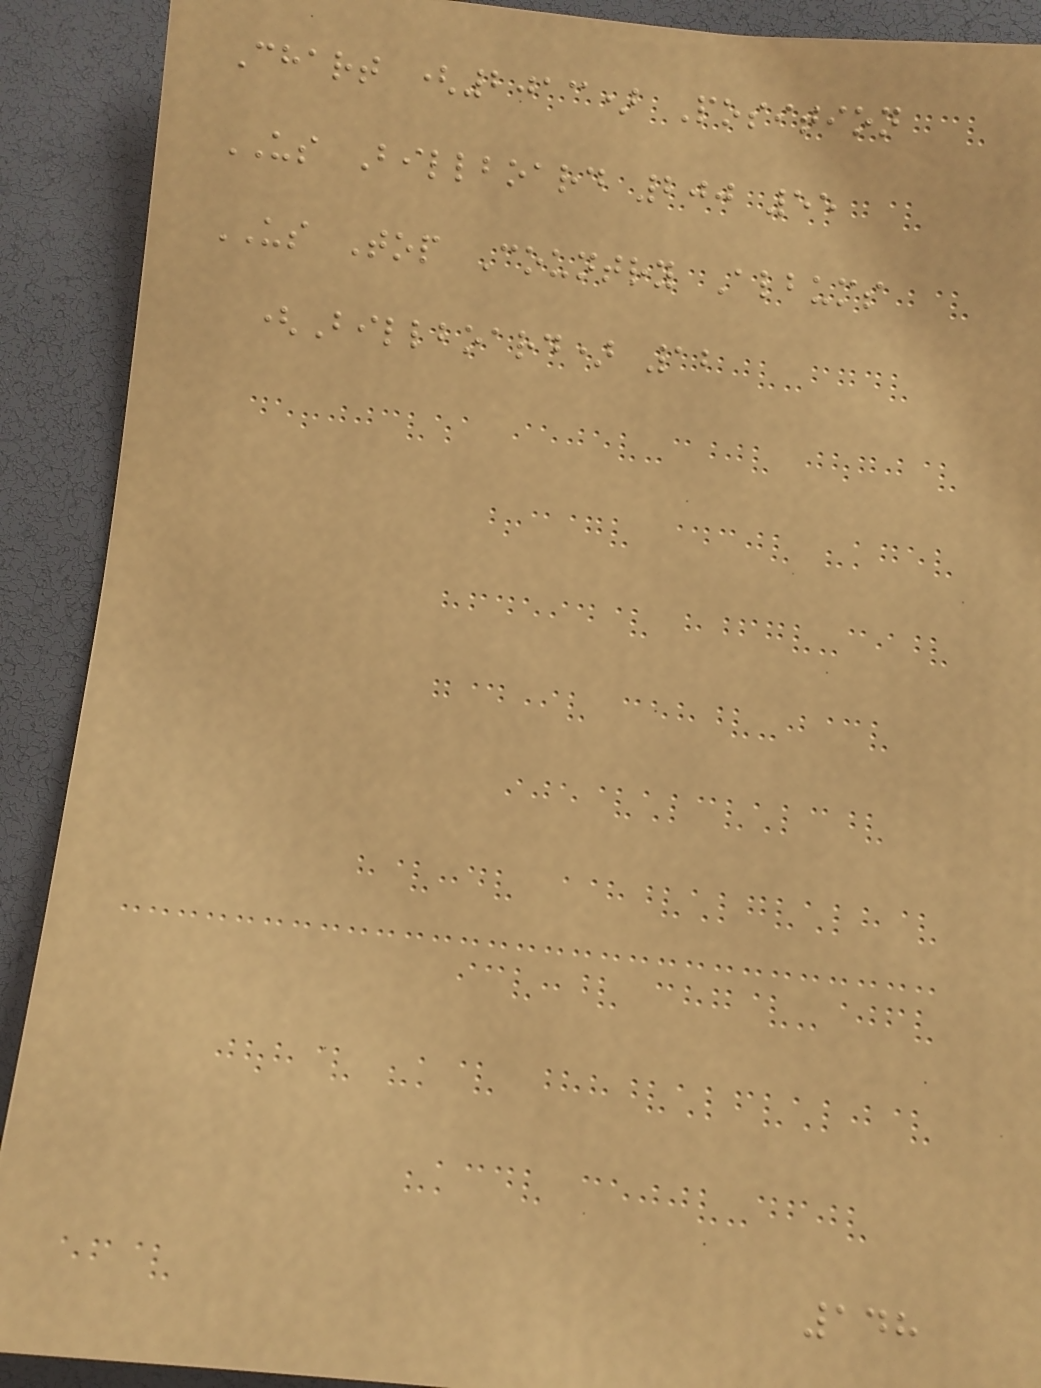Chart (2013) Position
US Billboard 200 55
US Top Country Albums
(Billboard) 12
148
